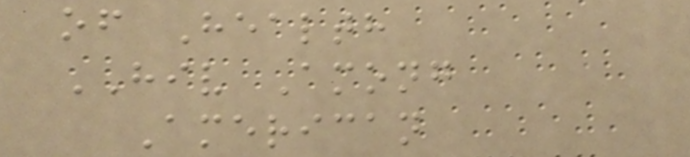of Health
HIV Among
American
